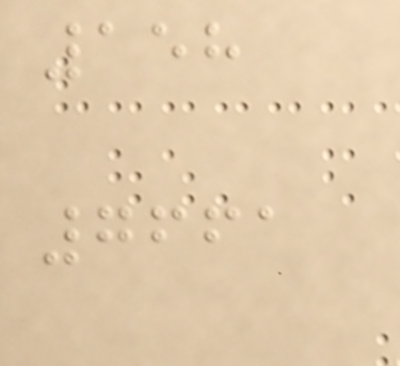158
7661
